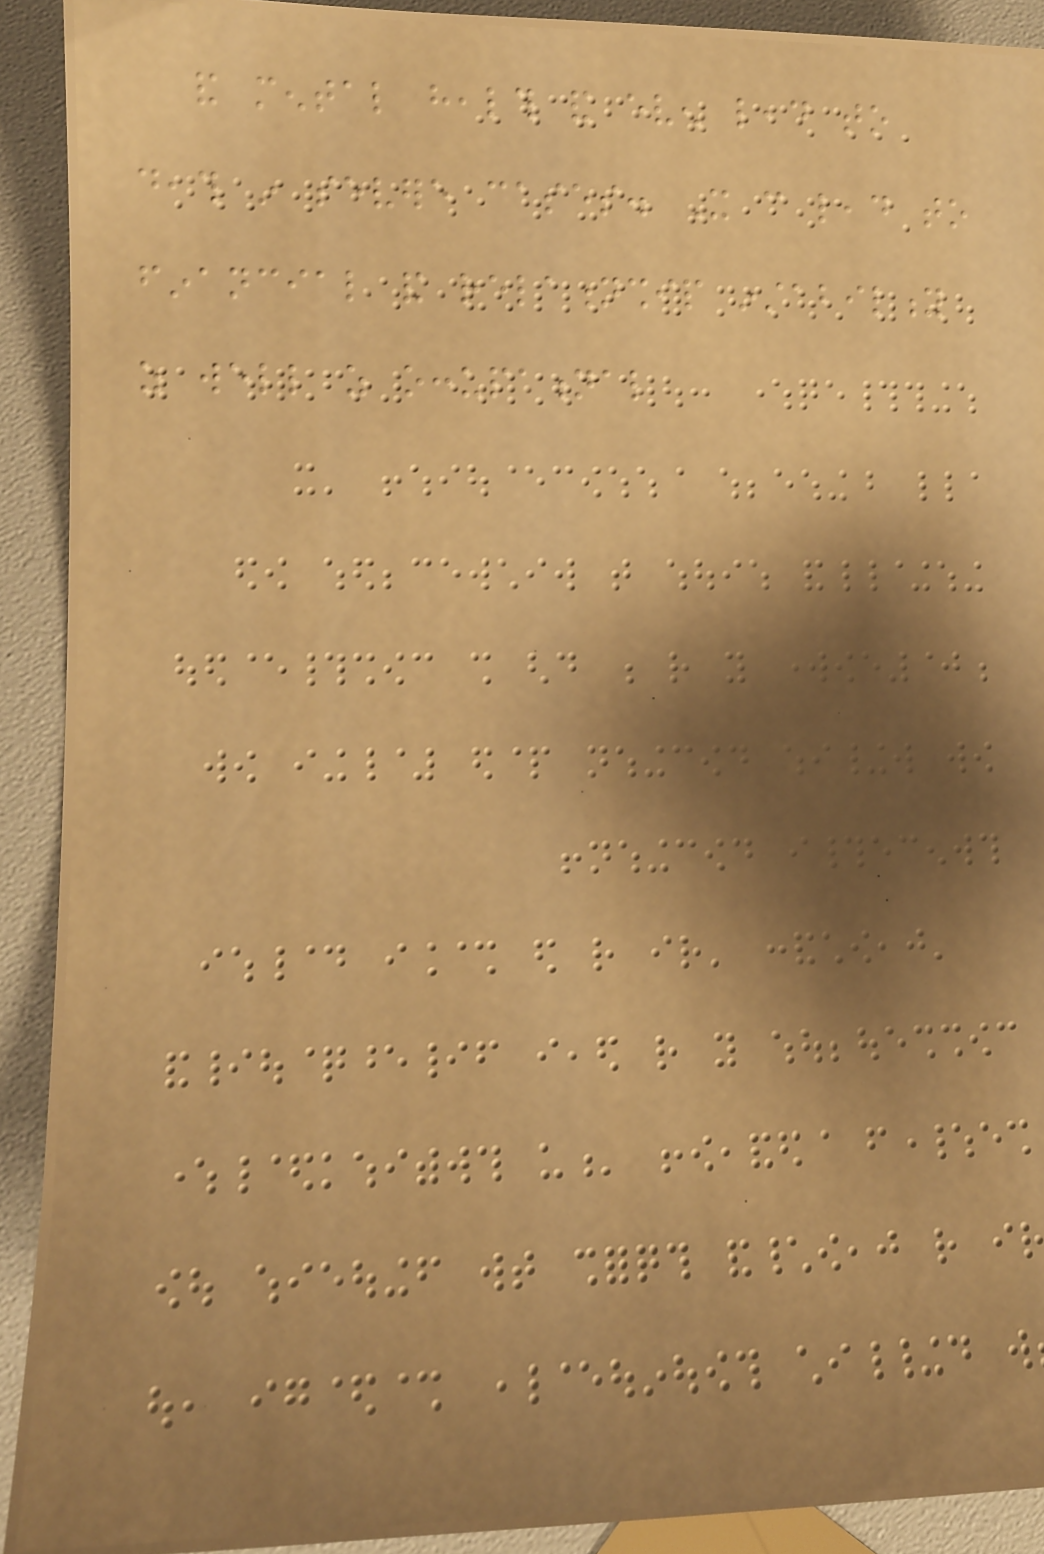and mental health and even lead to
death in severe cases. It can lead to
financial and relationship instability
as well as occupational
